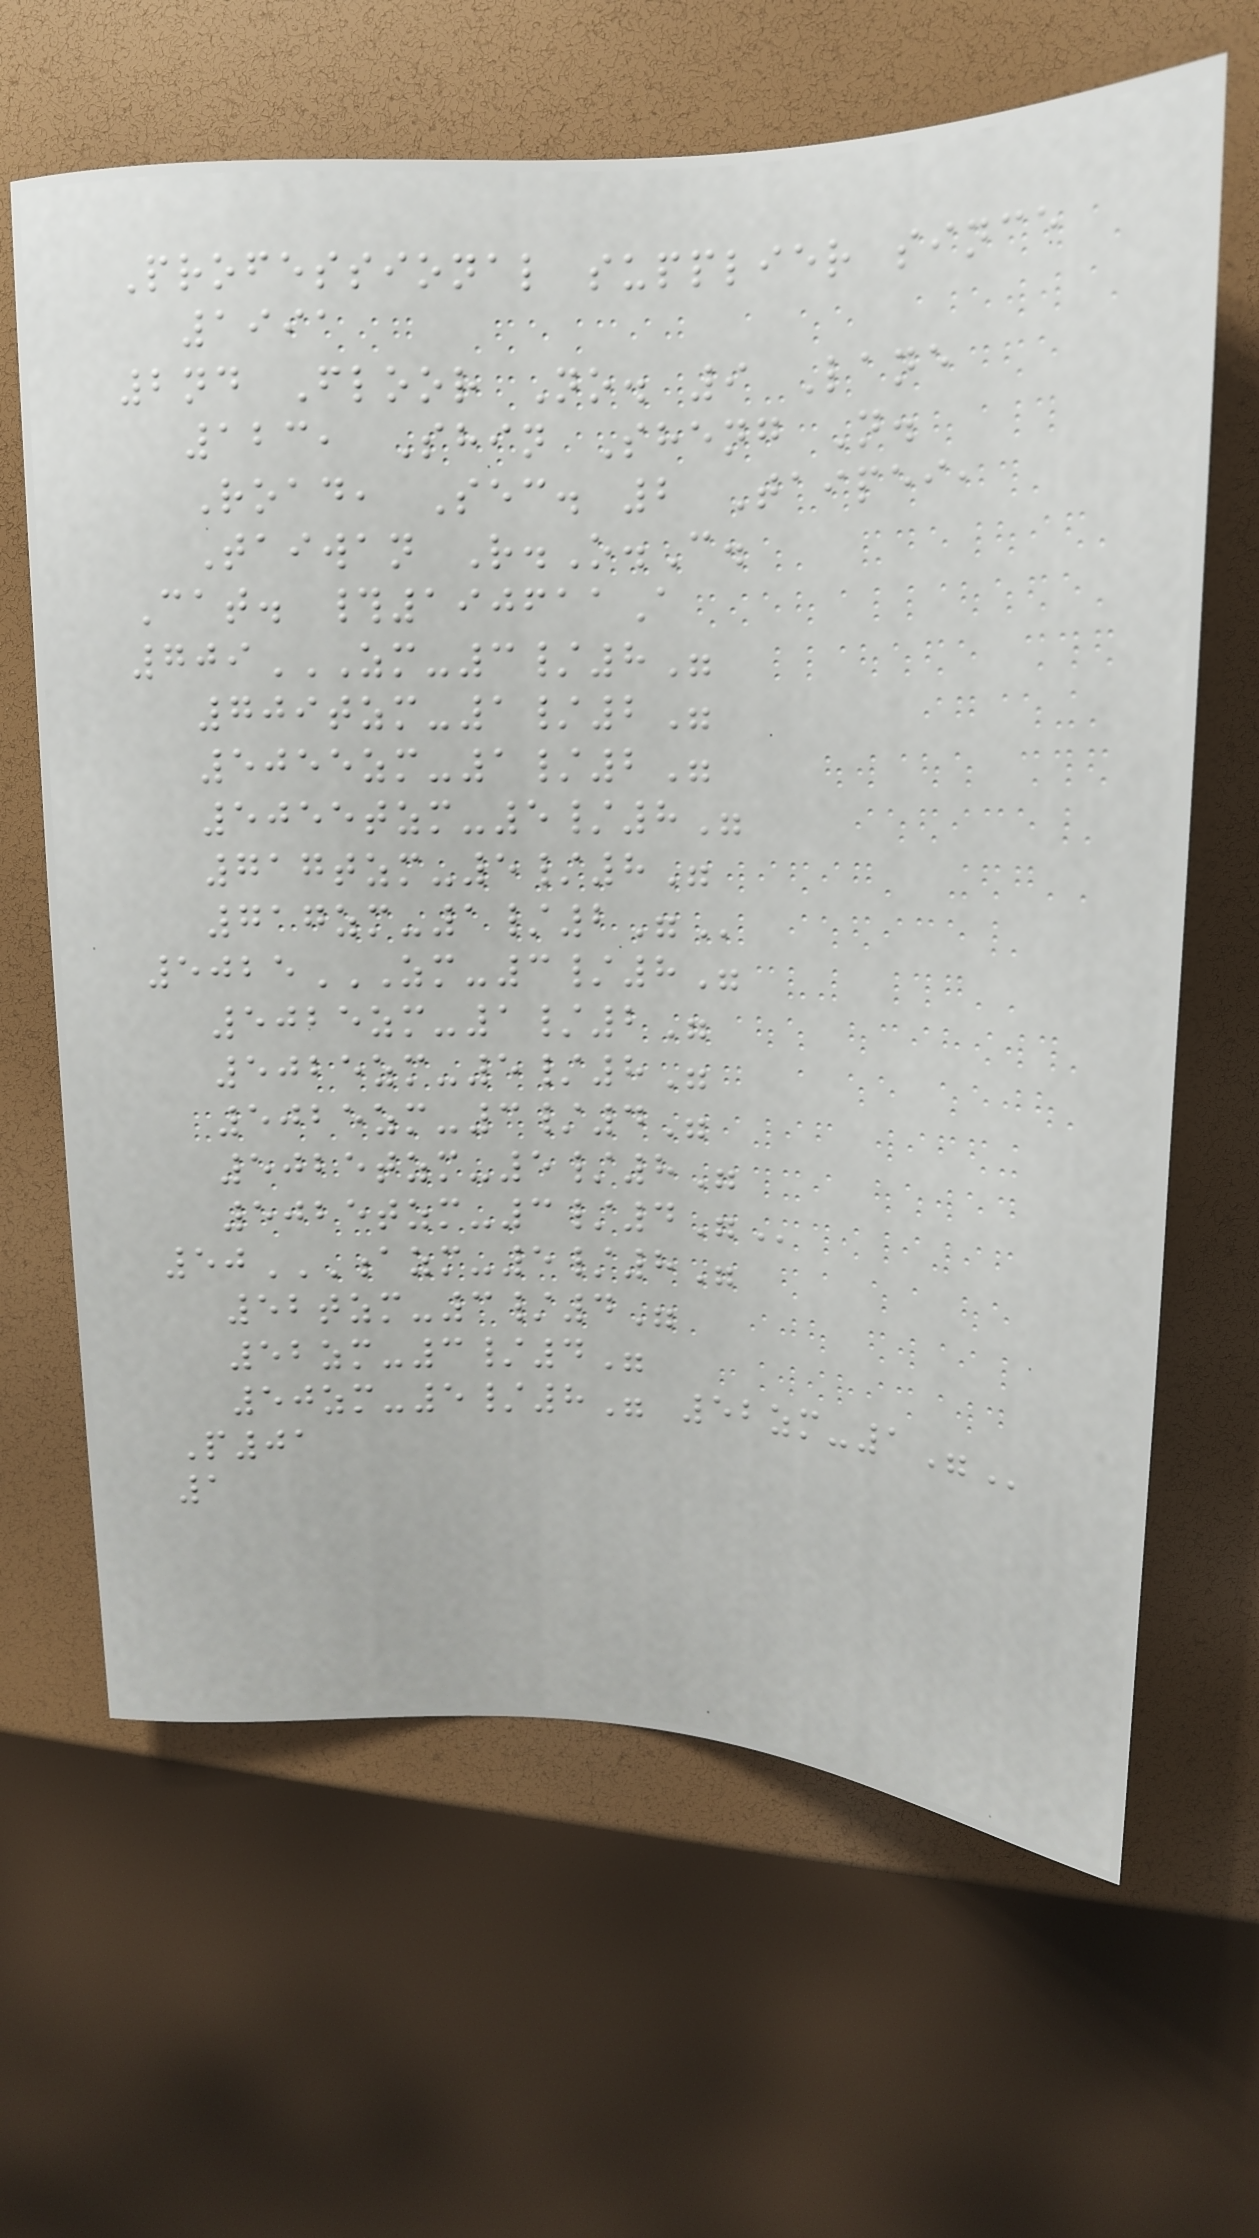Professional supplier since
1991
2nd Floor No. 9 Lane
123, Shin Sheng N.
Road, Sec. 2 Taipei,
Taiwan R.O.C.
Cat. #190611A
709ZM-3/8"
709TZM-1/2"
5055ZM-1/2"
5055TZM-5/8"
717TZM-5/8"
717ZM-1/2"
5025ZM-3/8"
5025ZM-1/2"
5025ZM-5/8"
5025ZM-3/4"
5025TZM-5/8"
5025TZM-3/4"
50AZM-5/8"
52TZM-3/4"
52ZM-3/4"
50ZM-5/8" 52ZM-1"
P01
1
